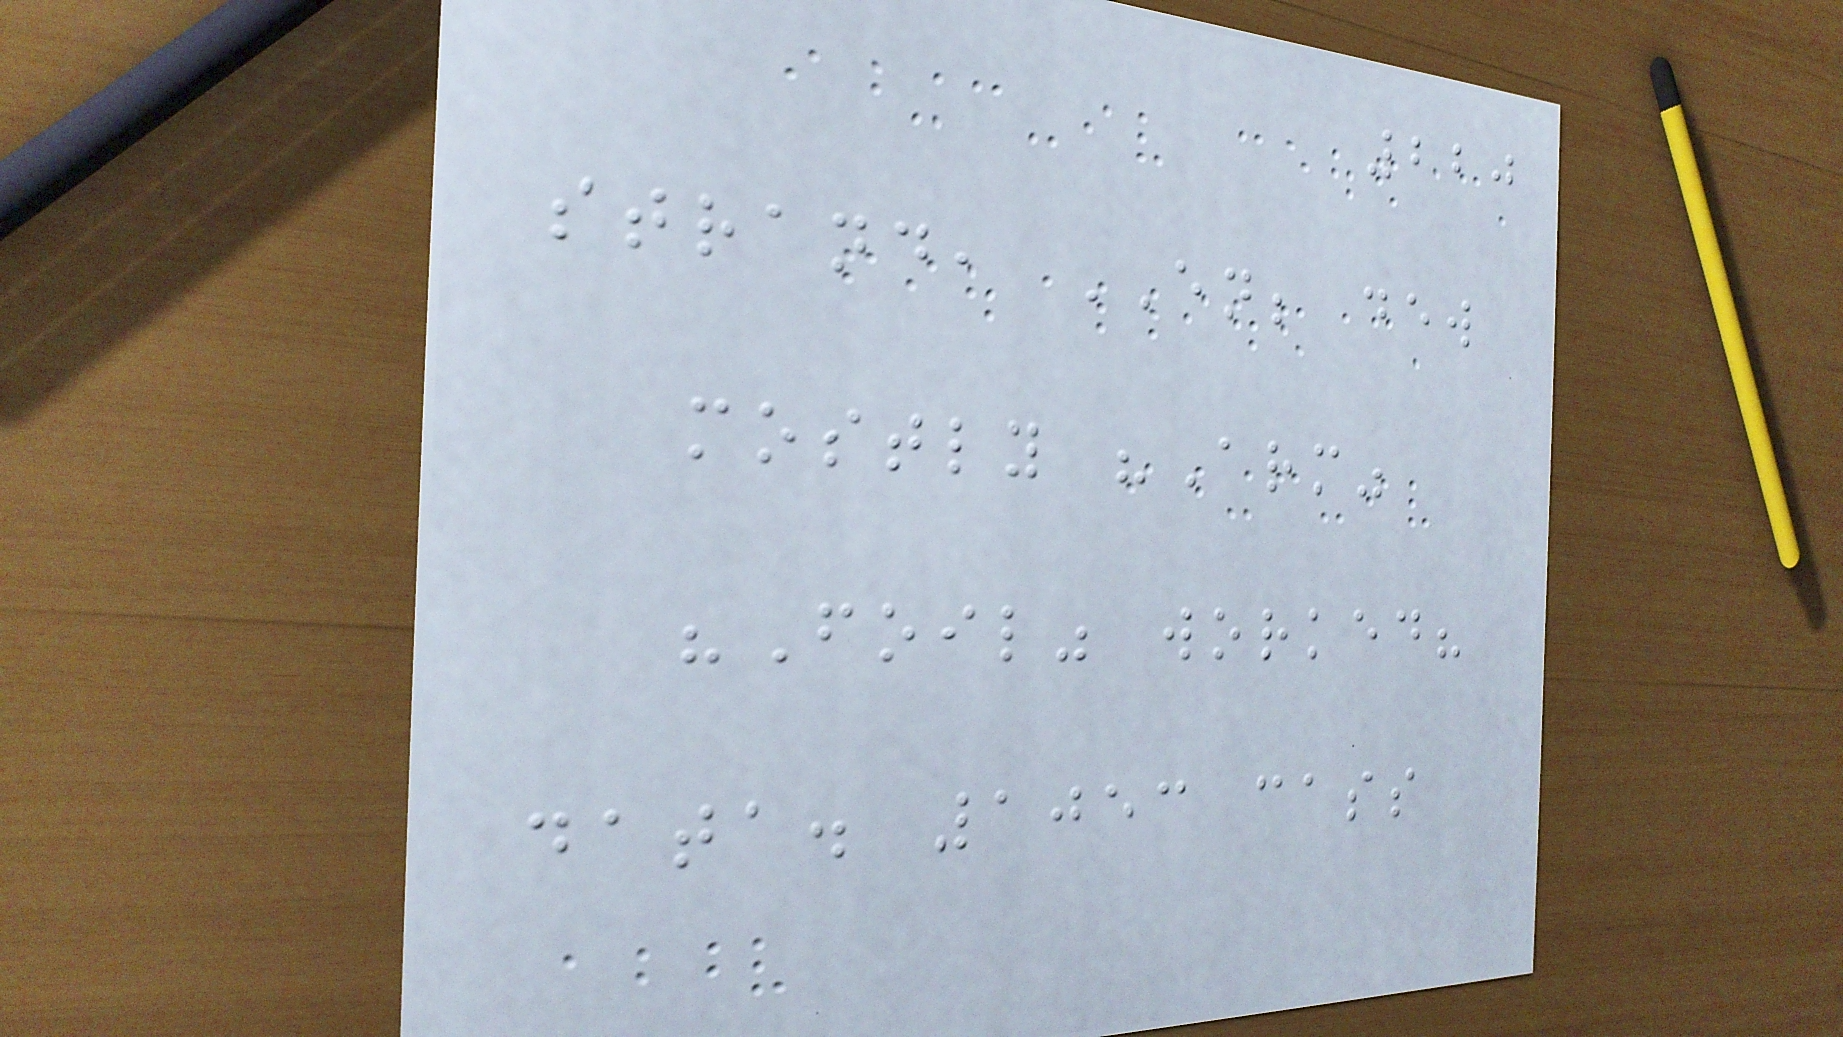220
strand, EN; dew
mostly "Arm"
"Foil" worked?
data. 1053 cass
